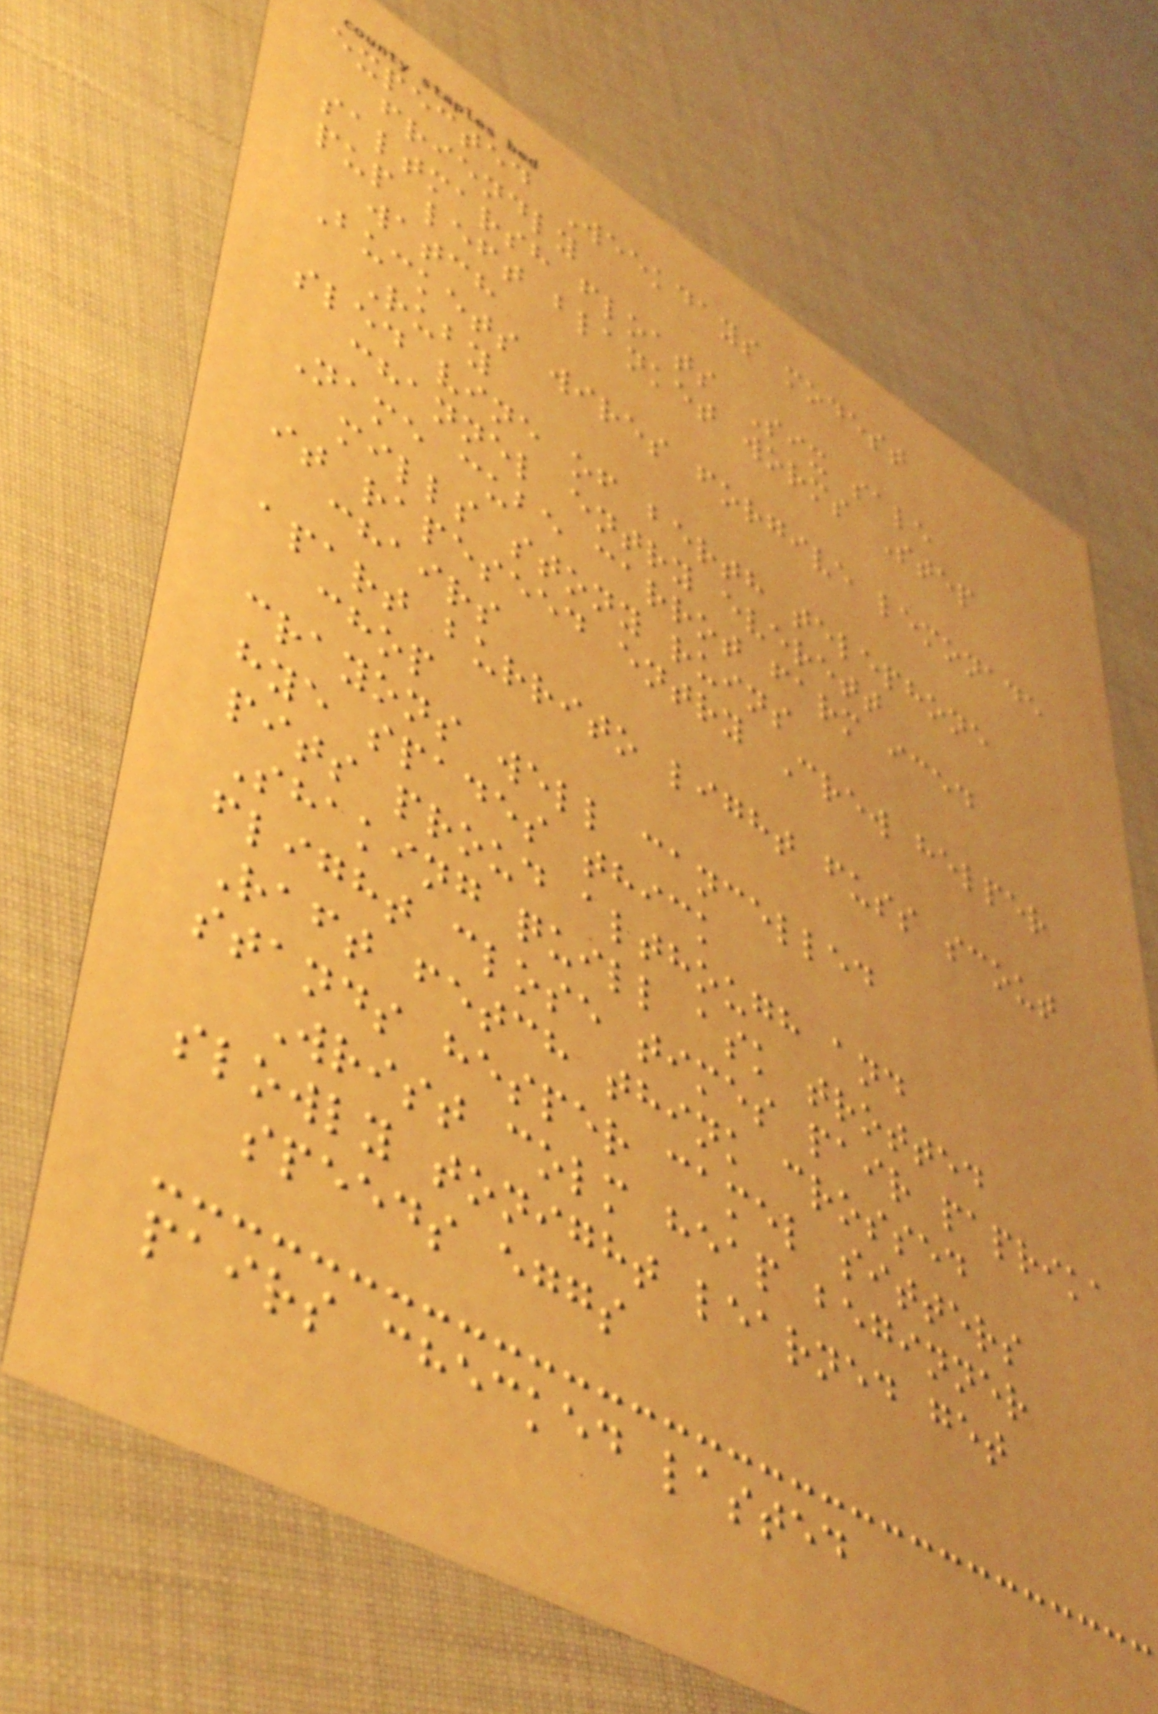expected Weekdays modest
friendly
saltmarsh floats Six sale
pup left blanket worms Step
watch
Buckets wires forgive lemonade
Ruby
sled vine of berth telephone
channel entry everett
Name cube carrot farm iced
mills stony ruins
it rapeseed entry Crew helper
chairs
apart burrito light fuss scout
chop
crayons well cancelled
hye spades thick
pits proud although and
Shaking quill ask trotted
flight close times pair paprika
Raft fetch think crossed
stands hesper camel sitters
Wrist colm heap beginner
slowly tonight learned get
speeds eggs
pairs checked lasted
